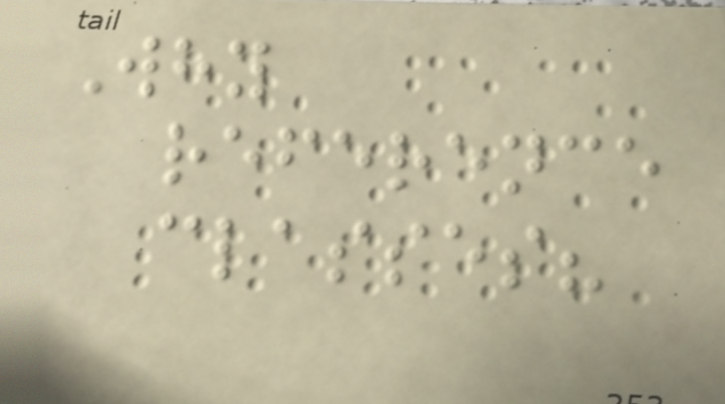Why
reference
classes?
